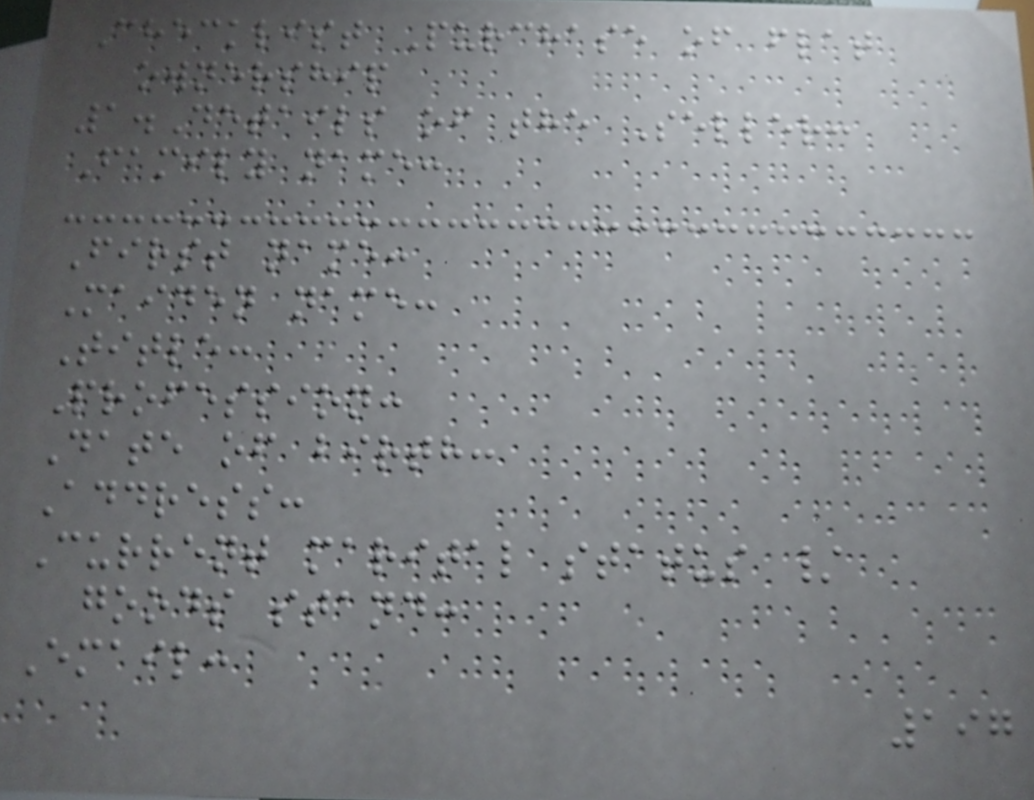Checklist Purchase of flat
ownership
1.Details of the Seller:
Family name:
First name:
Maiden name:
Title:
Profession:
Date of birth:
Address:
Current marital status /
goods stand:
Email:
197
